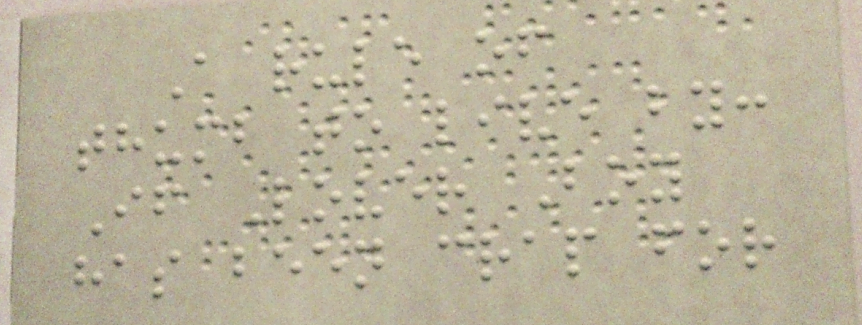A rule of
thumb to live by:
If Lover Boy
has been crap for
